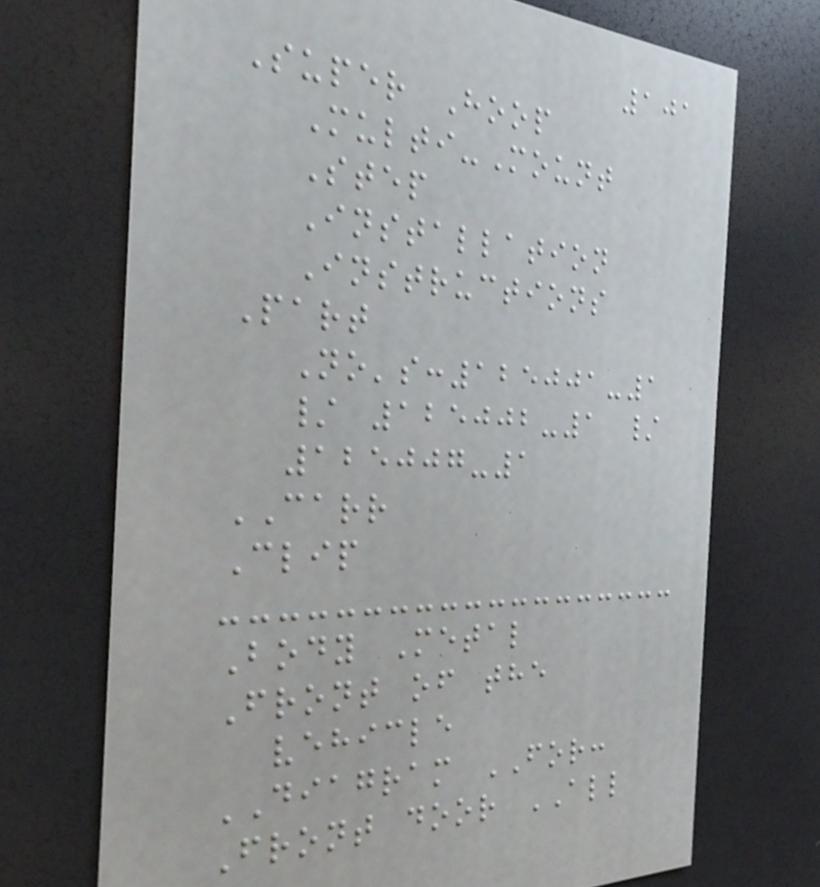101
Super Hoop
Multi-Mount
Step
Installation
Instructions
Part
No's:125001-1
/ 125002-1 /
125007-1
CARR
Clip
Body Metal
Front of the
vehicle
DIAGRAM FOR:
Front door ALL
